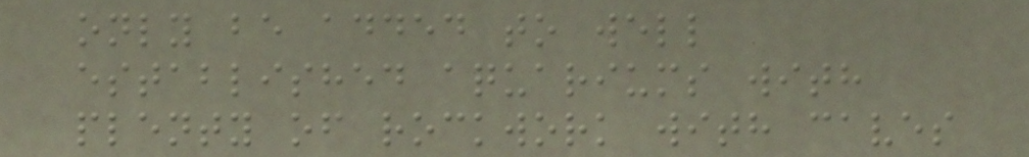only be added to well
established aquariums with
plenty of rockwork with caves
